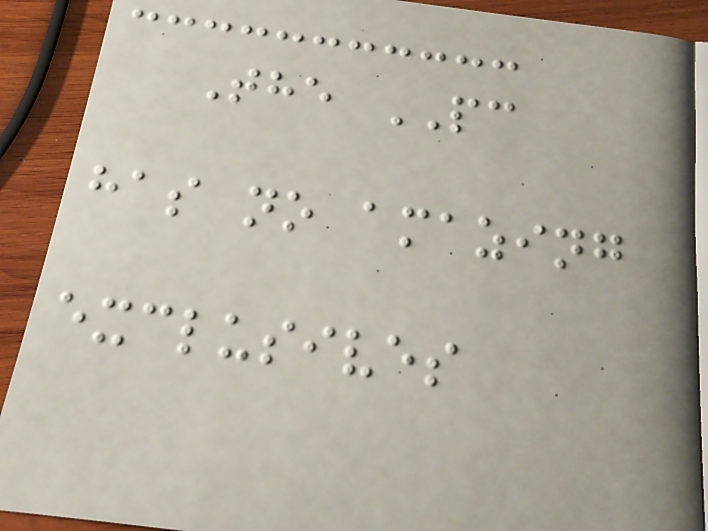The PC
has no amazing
exclusives
